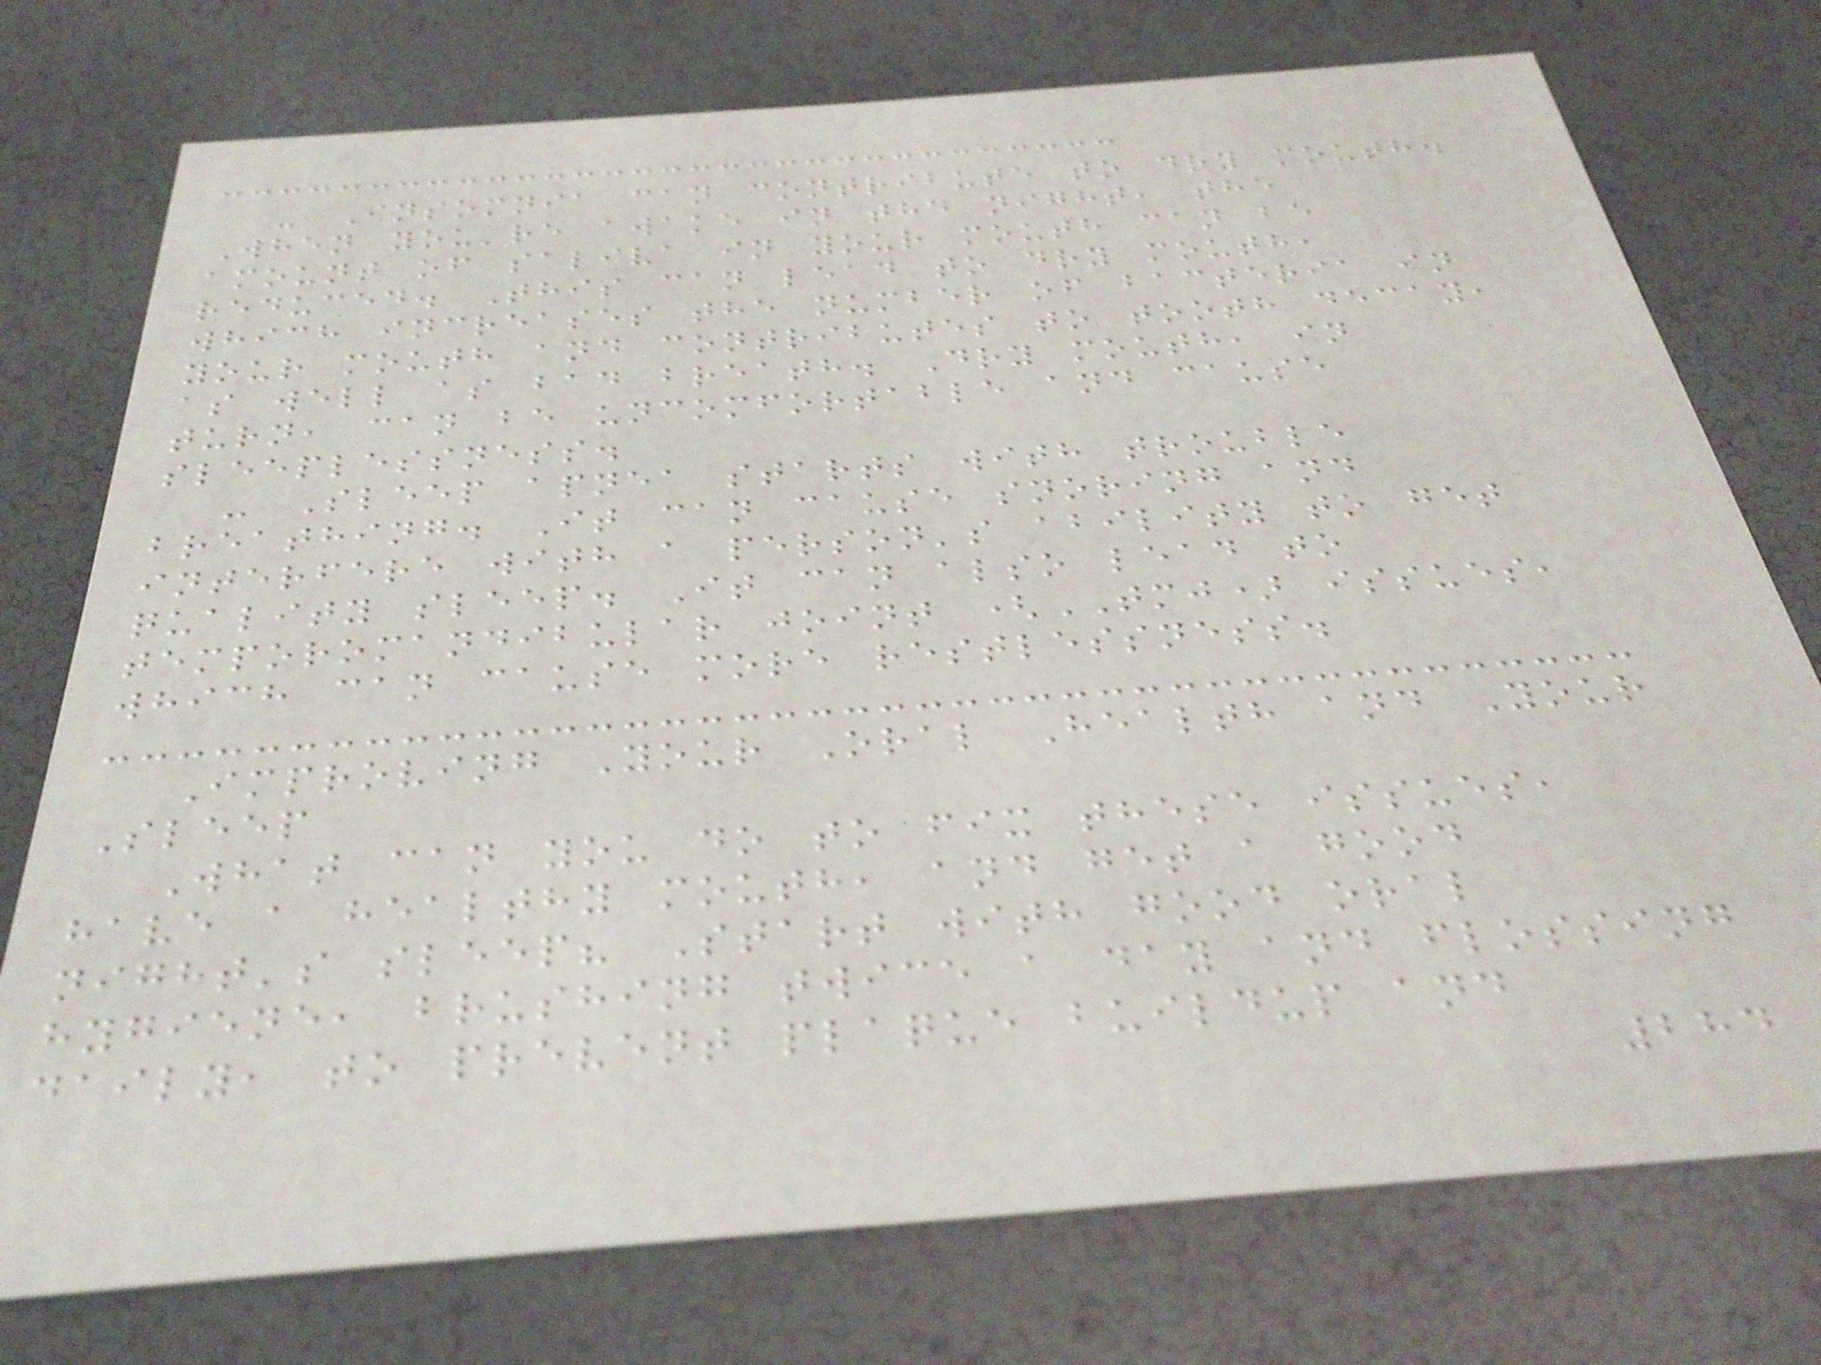- Insomnia can contribute to dry mouth.
When you're awake in the night, the
amount of saliva in your mouth can be
reduced. This can lead to dry mouth,
which increases the number of bacteria in
your mouth and contributes to tooth decay,
as well as bad breath. Dry mouth, in
turn, can be uncomfortable and cause
sleeplessness.
- Sleep apnea starts with trouble
breathing. It can cause snoring and
interfere with a person's ability to get
quality sleep. It can also lead to
temporomandibular joint (TMJ) issues,
which can cause more restlessness.
Improving Your Oral Health and Your
Sleep
What can you do to fix these issues,
have a healthy mouth, and get a good
night's sleep? Start with good oral
hygiene, brushing twice a day and flossing
daily, to prevent plaque buildup and
284
